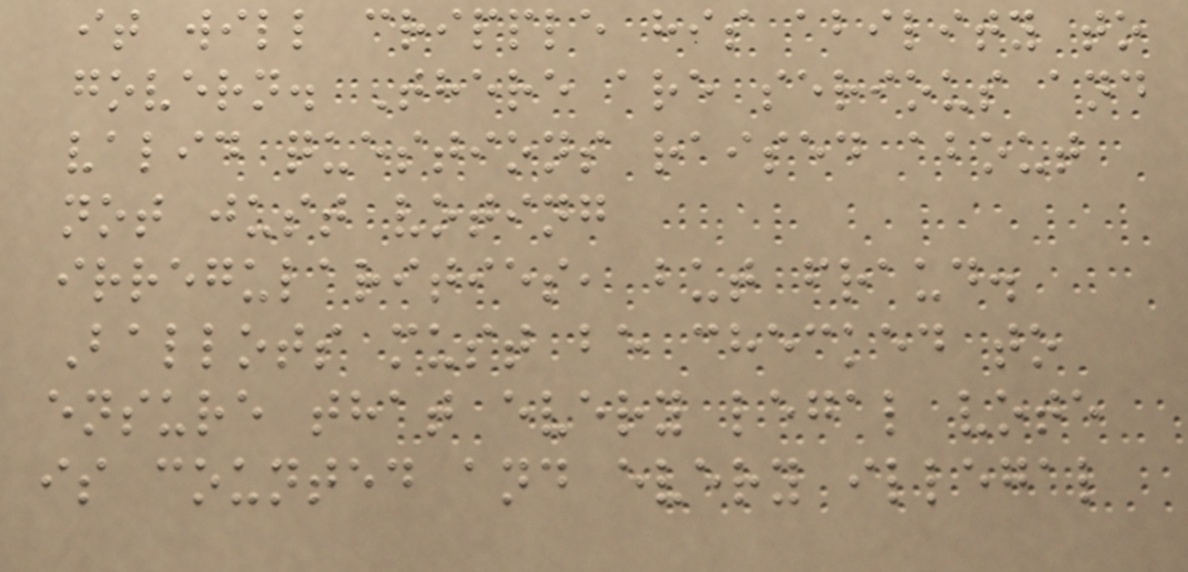it will cripple his ability to
govern. There are serious and
valid questions raised about
not just voting
irregularities, but fraud.
Ballots must be checked to
ensure that every legal vote
is counted and every illegal
